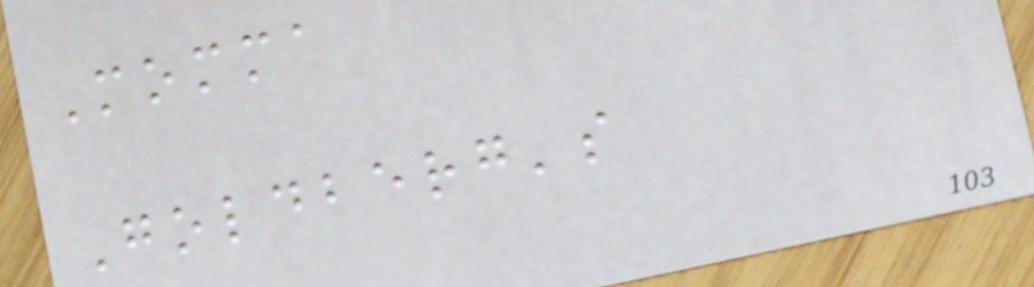Momma
Goldberg's
